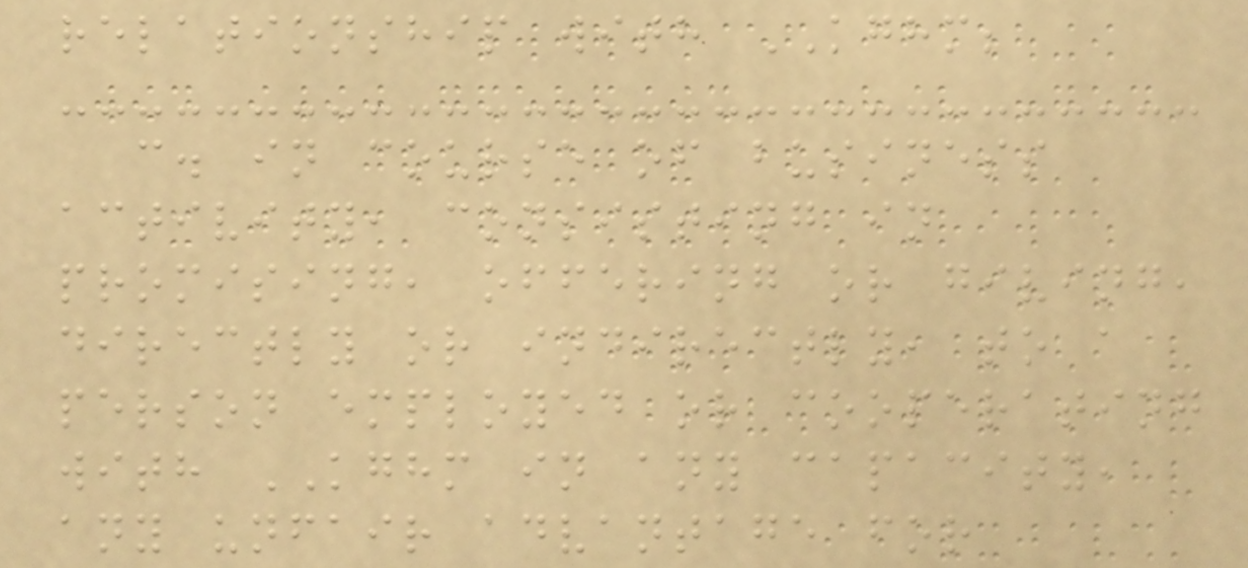relationship with KGHM;
c. in course of business
activity, consisting in
promising, offering or giving,
directly or indirectly, to a
person employed or cooperating
with KGHM in any capacity,
any unfair advantage for
